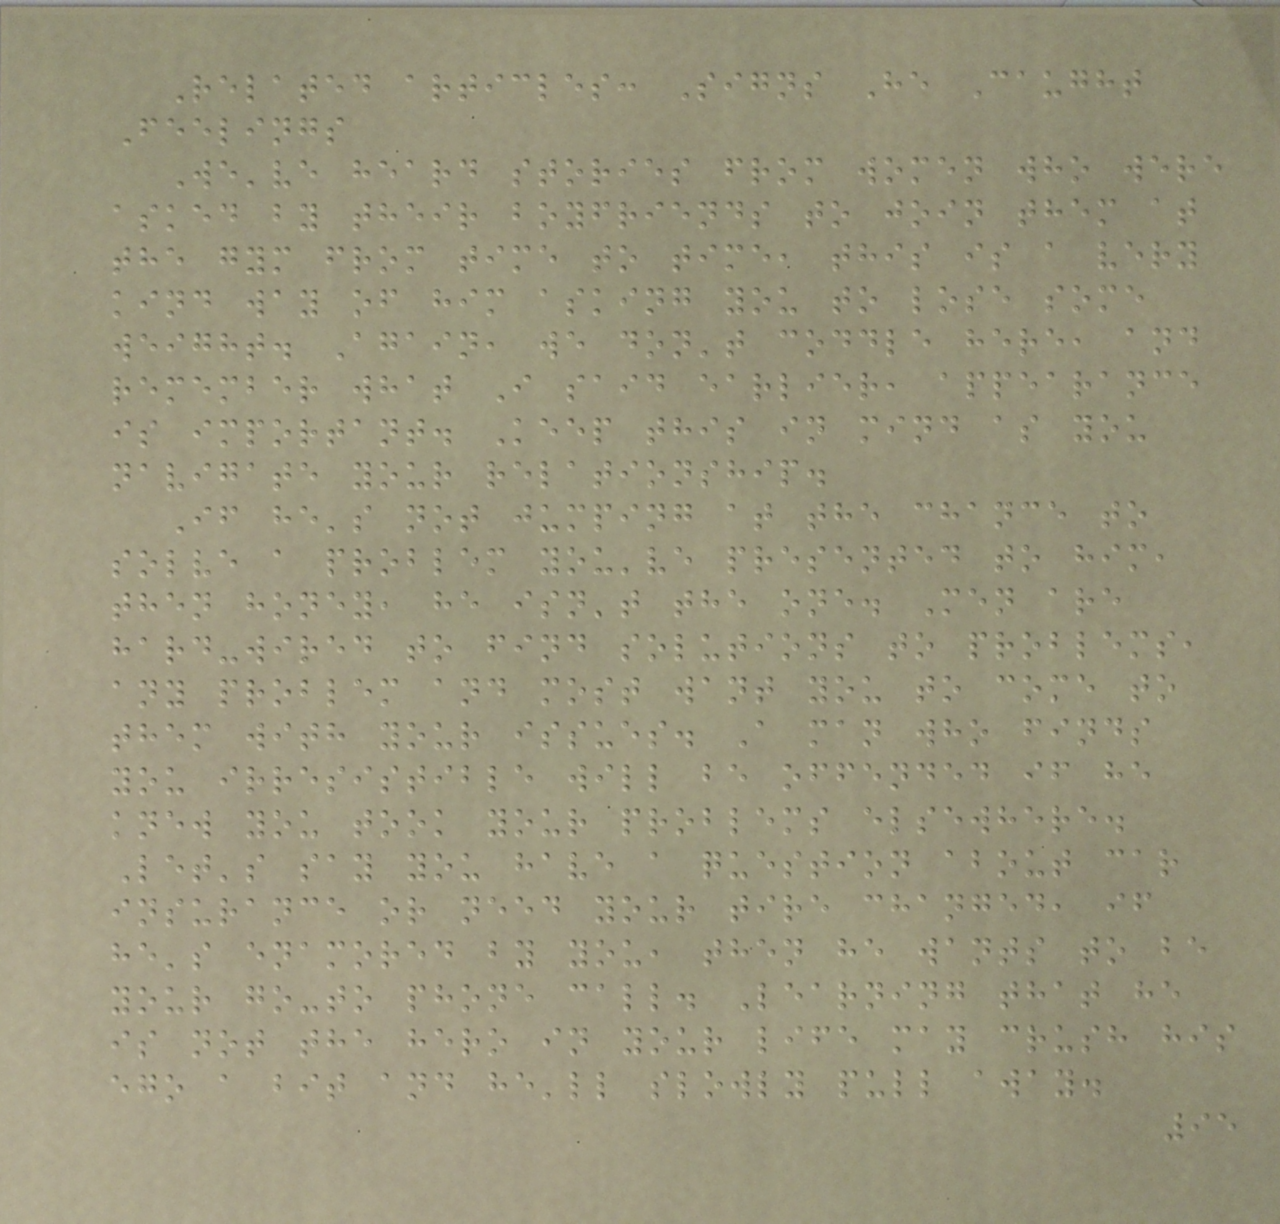Related articles: Signs He Caught
Feelings
We've heard stories from women who were
asked by their boyfriends to join them at
the gym from time to time, this is a very
kind way of him asking you to lose some
weight. Again, we don't coddle here, and
remember what I said earlier, appearance
is important. Keep this in mind as you
navigate your relationship.
If he's not jumping at the chance to
solve a problem you've presented to him,
then honey, he isn't the one. Men are
hard-wired to find solutions to problems,
any problem and most want you to come to
them with your issues. A man who finds
you irresistible will be offended if he
knew you took your problems elsewhere.
Let's say you have a question about car
insurance or need your tire changed, if
he's enamored by you, then he wants to be
your go-to phone call. Learning that he
is not the hero in your life may crush his
ego a bit and he'll slowly pull away.
95
